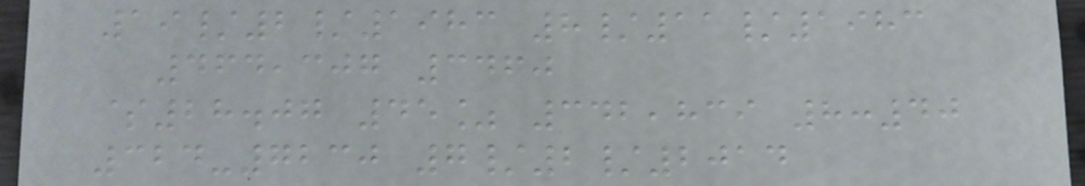19/2/1983 8/11/1983
464,307 3460
$28.07 45% 342,839 8:40
324-7230 7/2/2014
